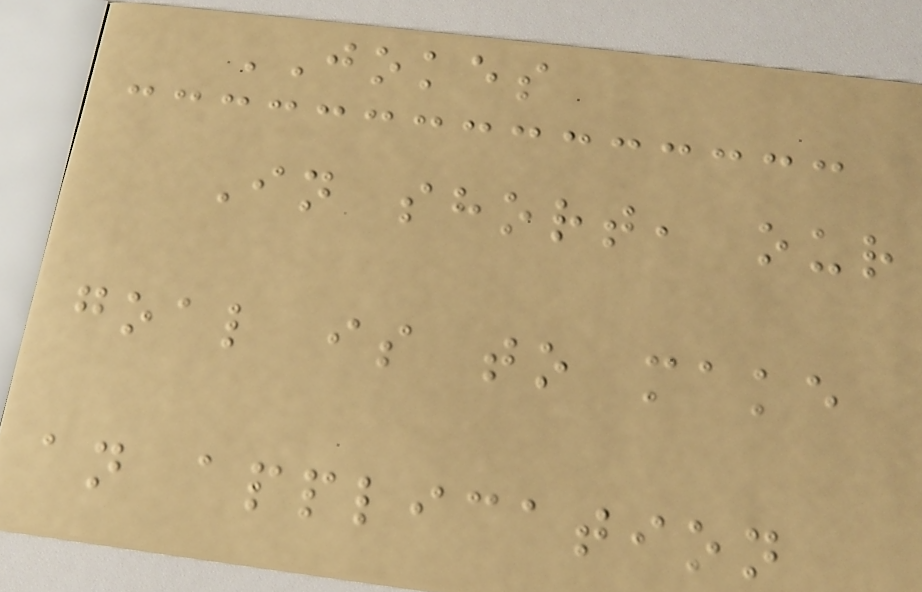JOKES
In short, our
goal is to make
an application
